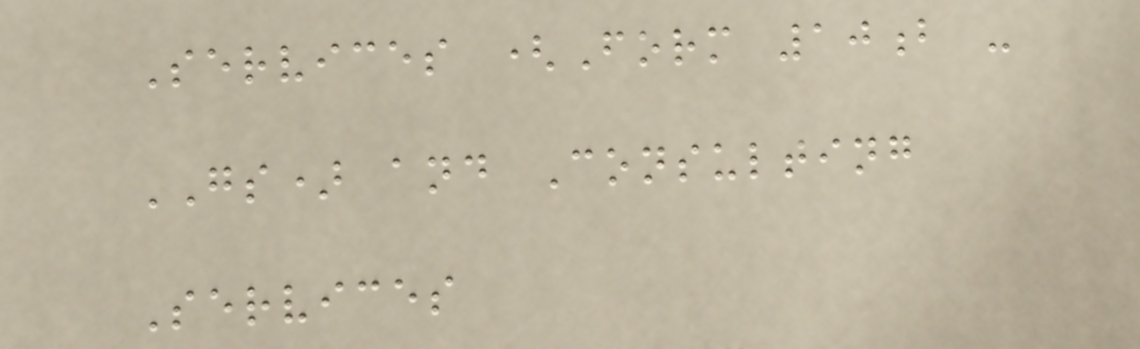Services (Form 10b -
GS) and Consulting
Services
